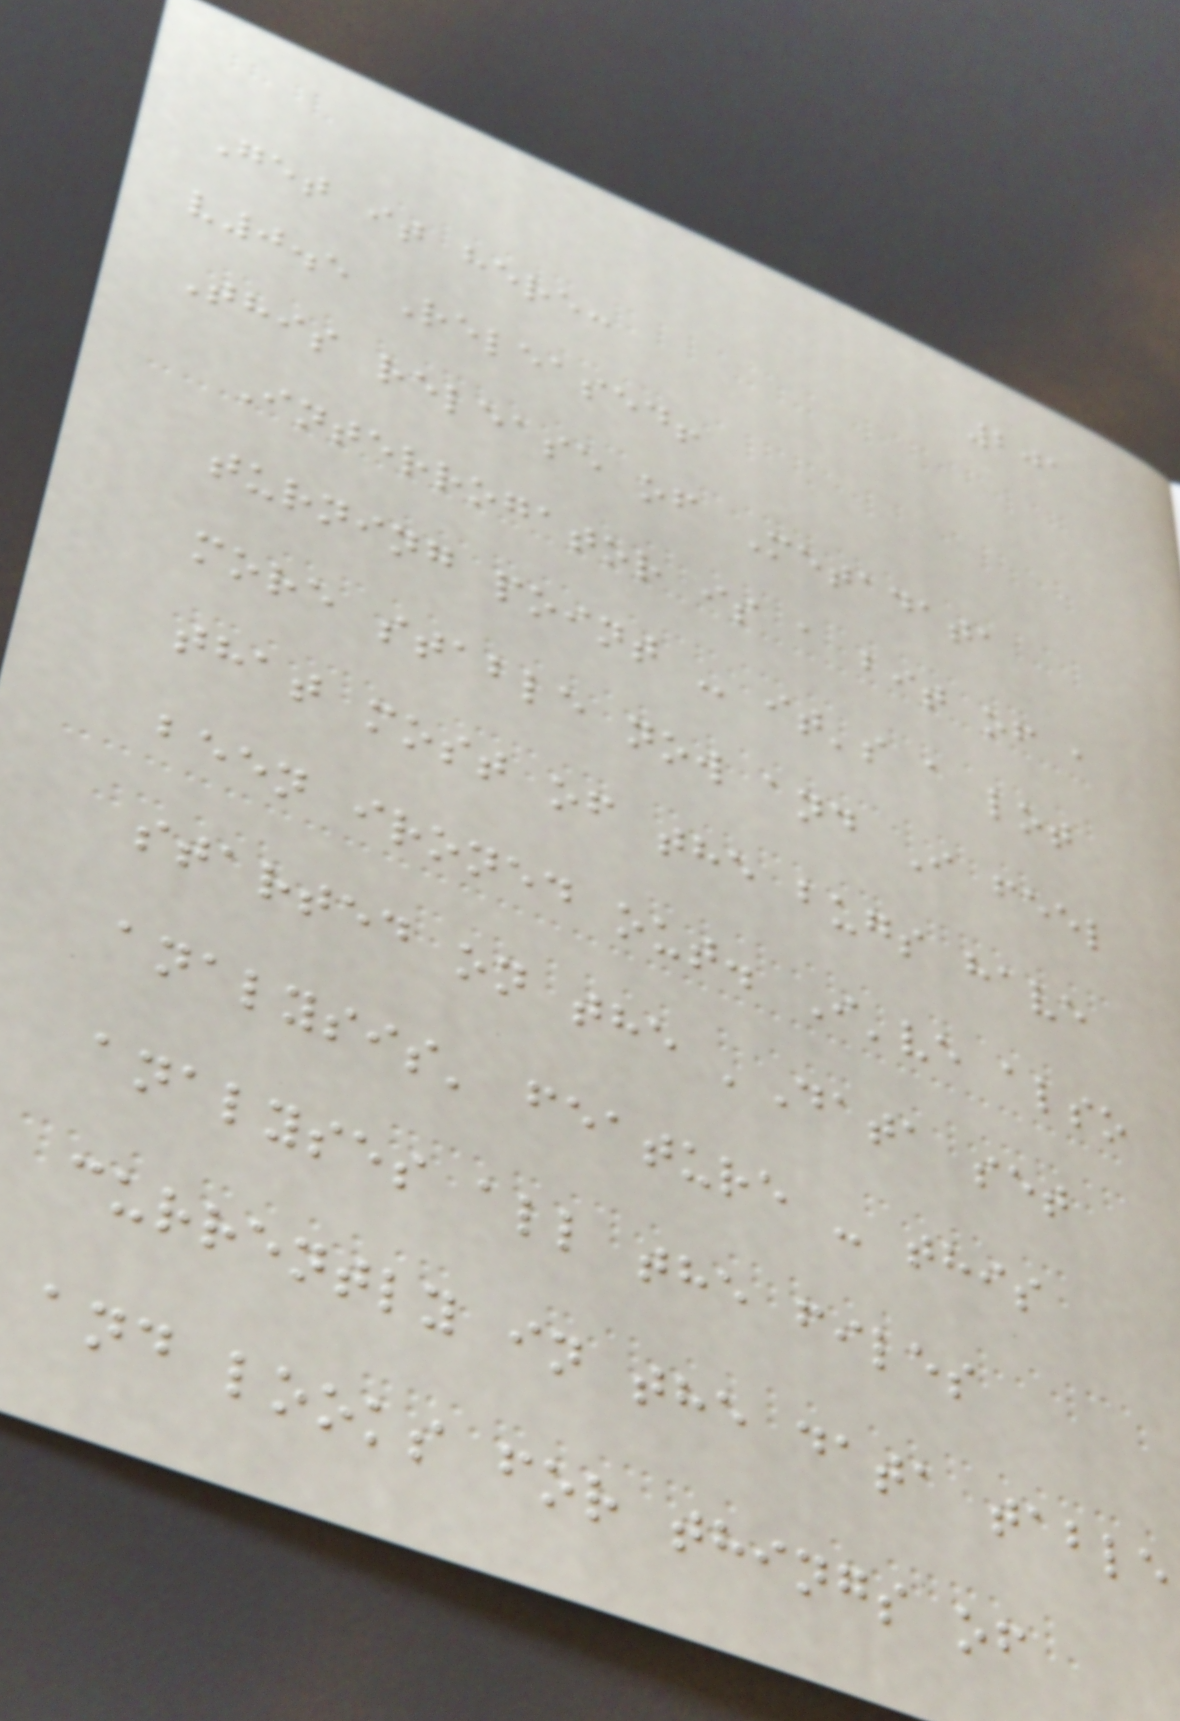201
Get it here:
v0.5 Released!
This release of Metadata
Interrogator is a bit of a
turning point - it's a lot
more stable now and I feel
that most of the bugs have
been ironed out. I've also
started on the 'Data set
analysis' feature - this
analyses all the files
currently in the data table
and looks for things of
